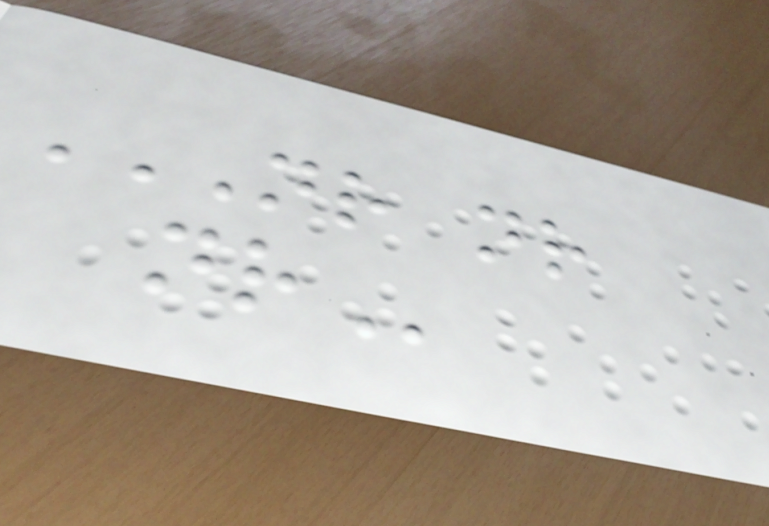NR NR
NR
